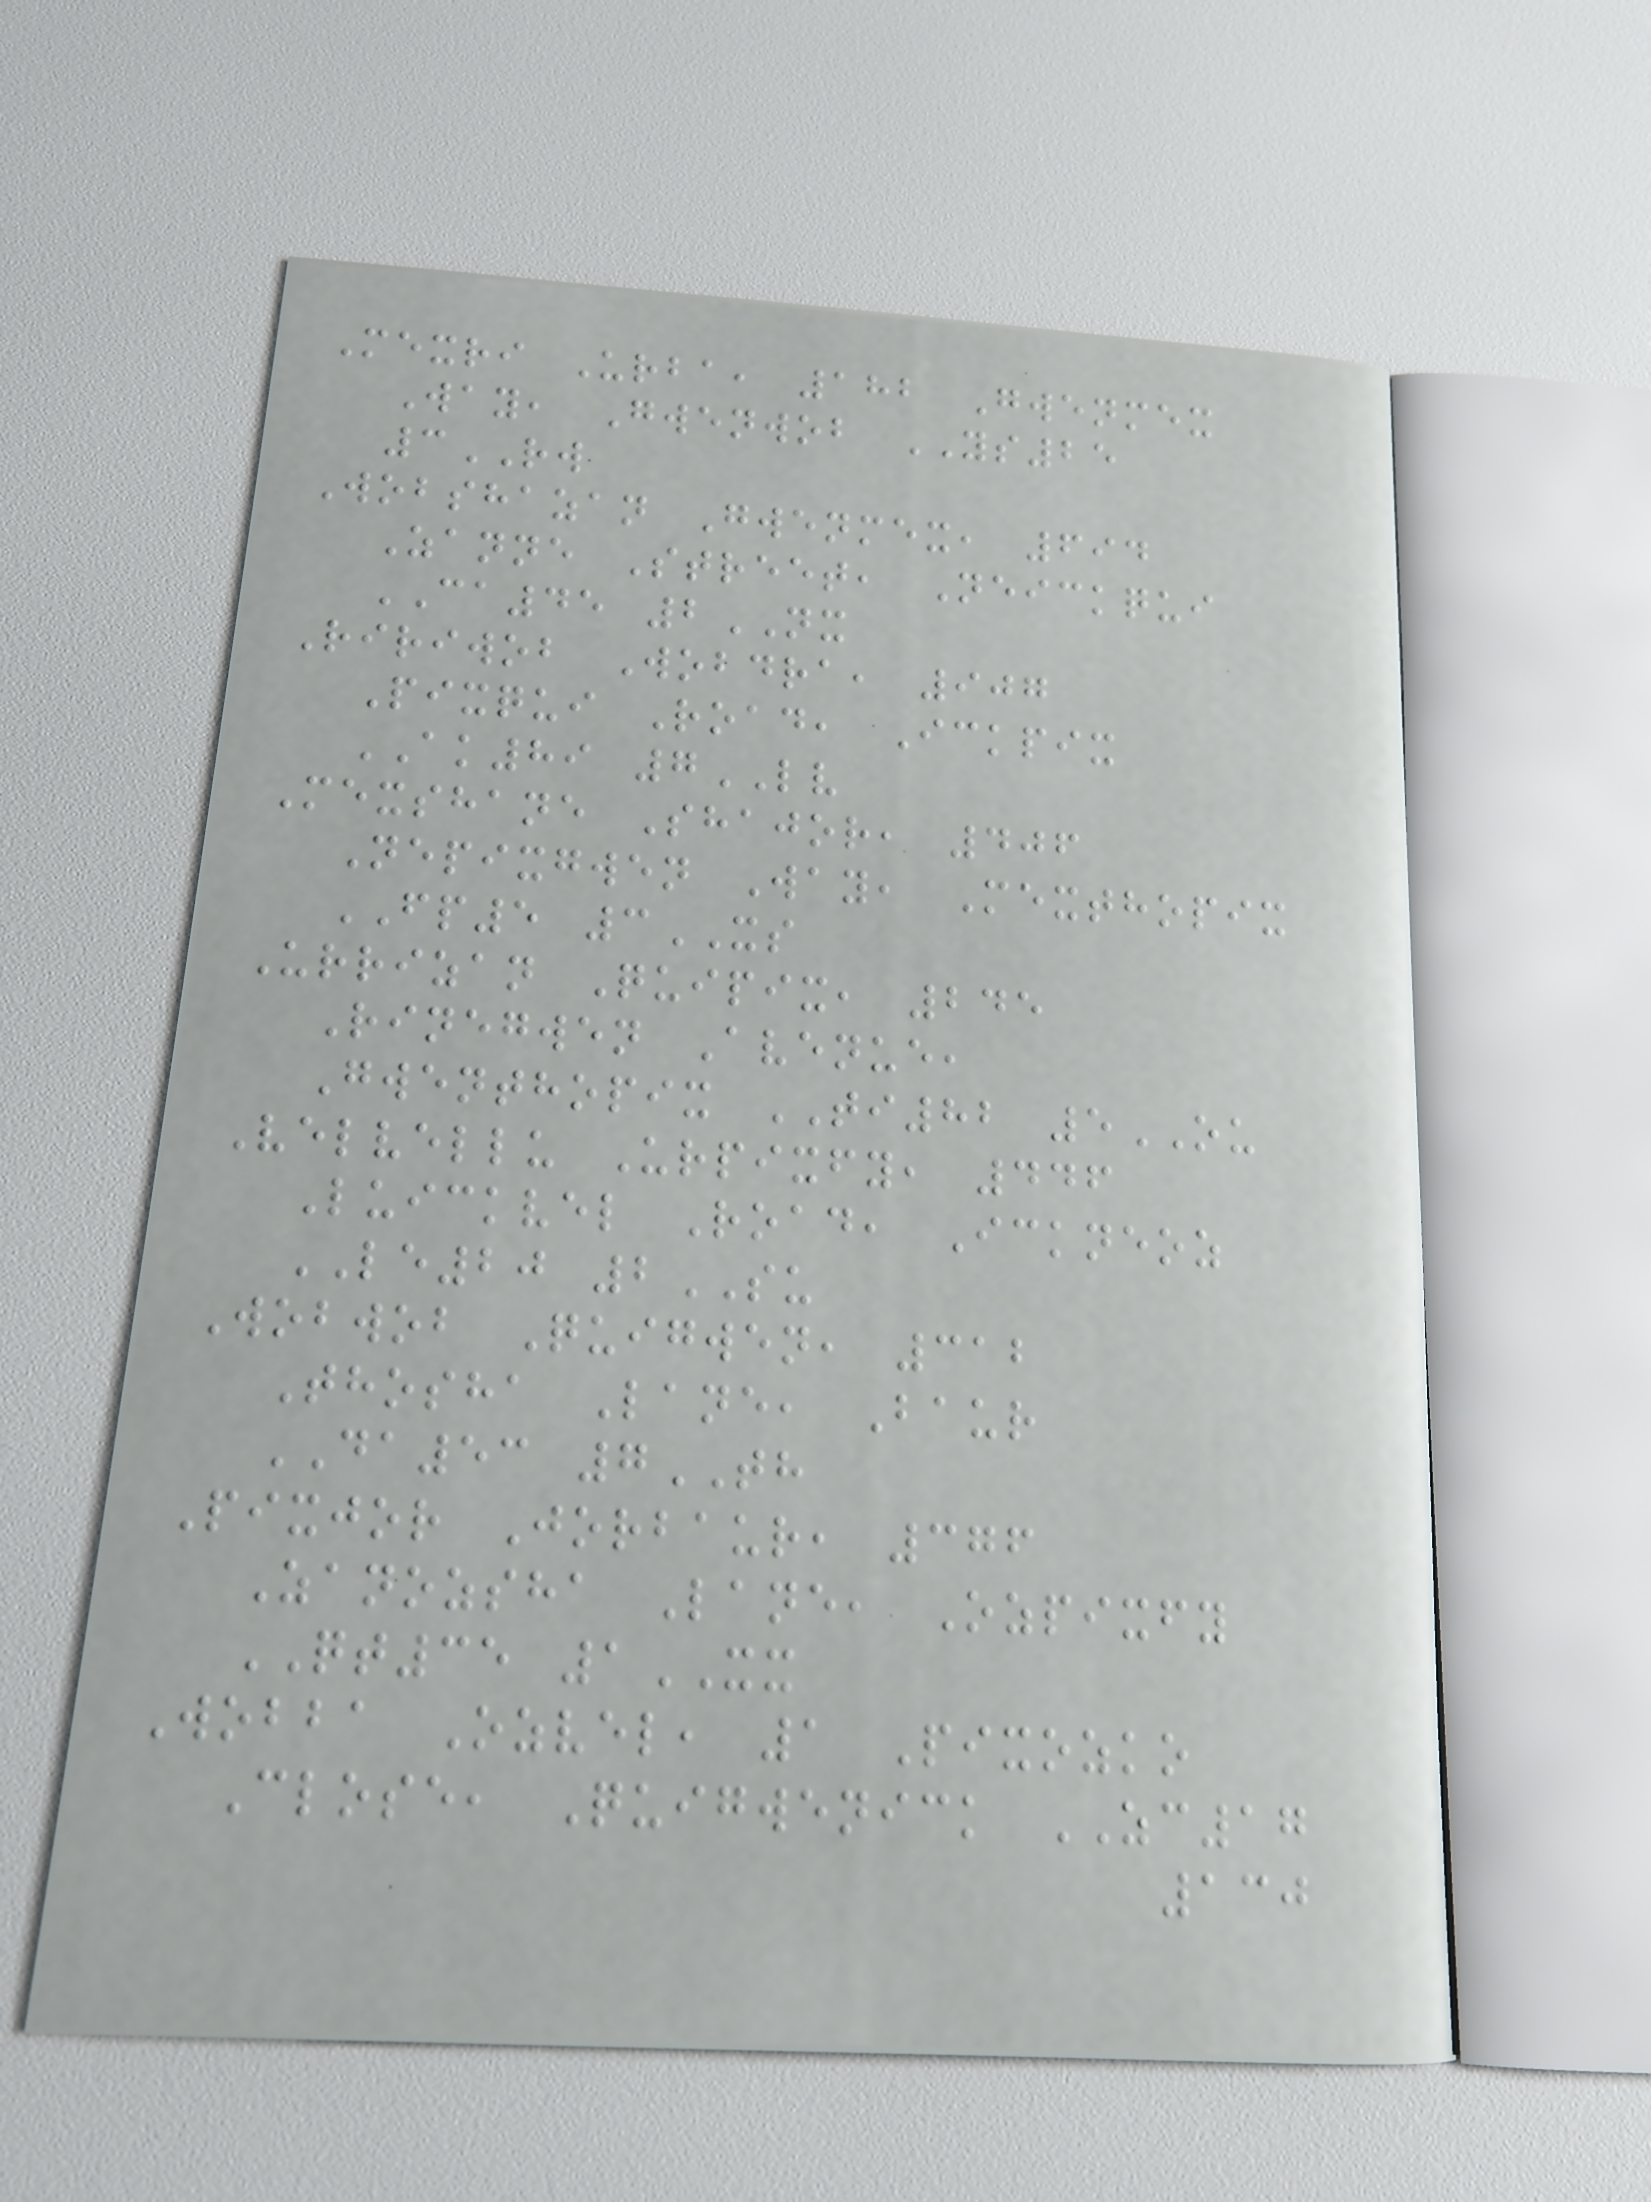Mexri Urba, 182 Gwenmex
Way, Gwenwob YS25
3RW
Wobshazan Gwenmex, 694
Zanne Street, Neickqui
CA45 2NX
Ririwob Wobdra, 907
Pixqui Road, Ickpix
AK89 7LV
Mexshane Shajor, 406
Nepixgwen Way, Mexthopix
FP5 3XS
Urrizan Quipix, 245
Rinegwen Avenue,
Gwenthopix TI82 5OU
Velvellu Urpixfy, 446
Luickvel Road, Ickneoz
LE20 2SU
Wobwob Quigwen, 312
Thosha Lane, Baur
DA53 7TH
Pixjor Jorbaur, 376
Zanozsha Lane, Ozpixfy
QT35 1XX
Wobba Ozvel, 1 Pixozko
Close, Quigwenick ZC17
130
